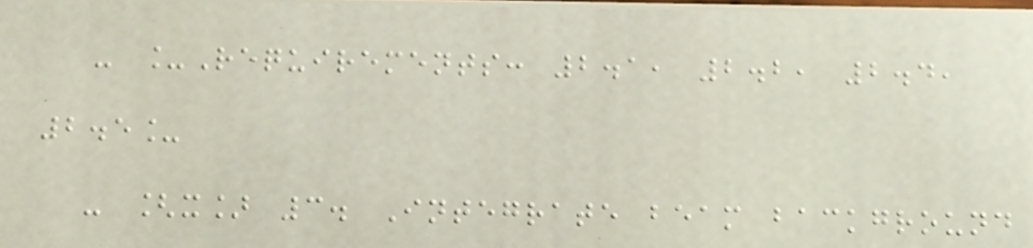- _Requirements: 2.1, 2.2, 2.4,
2.5_
- [x] 3. Integrate beam background
